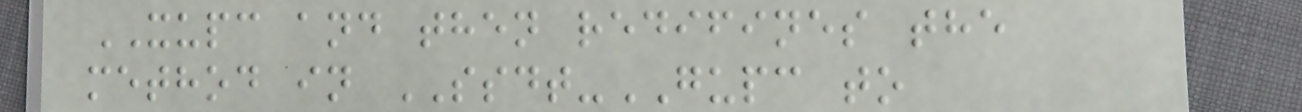XUPC and then redifines the
method in SSDT-GUPC to
